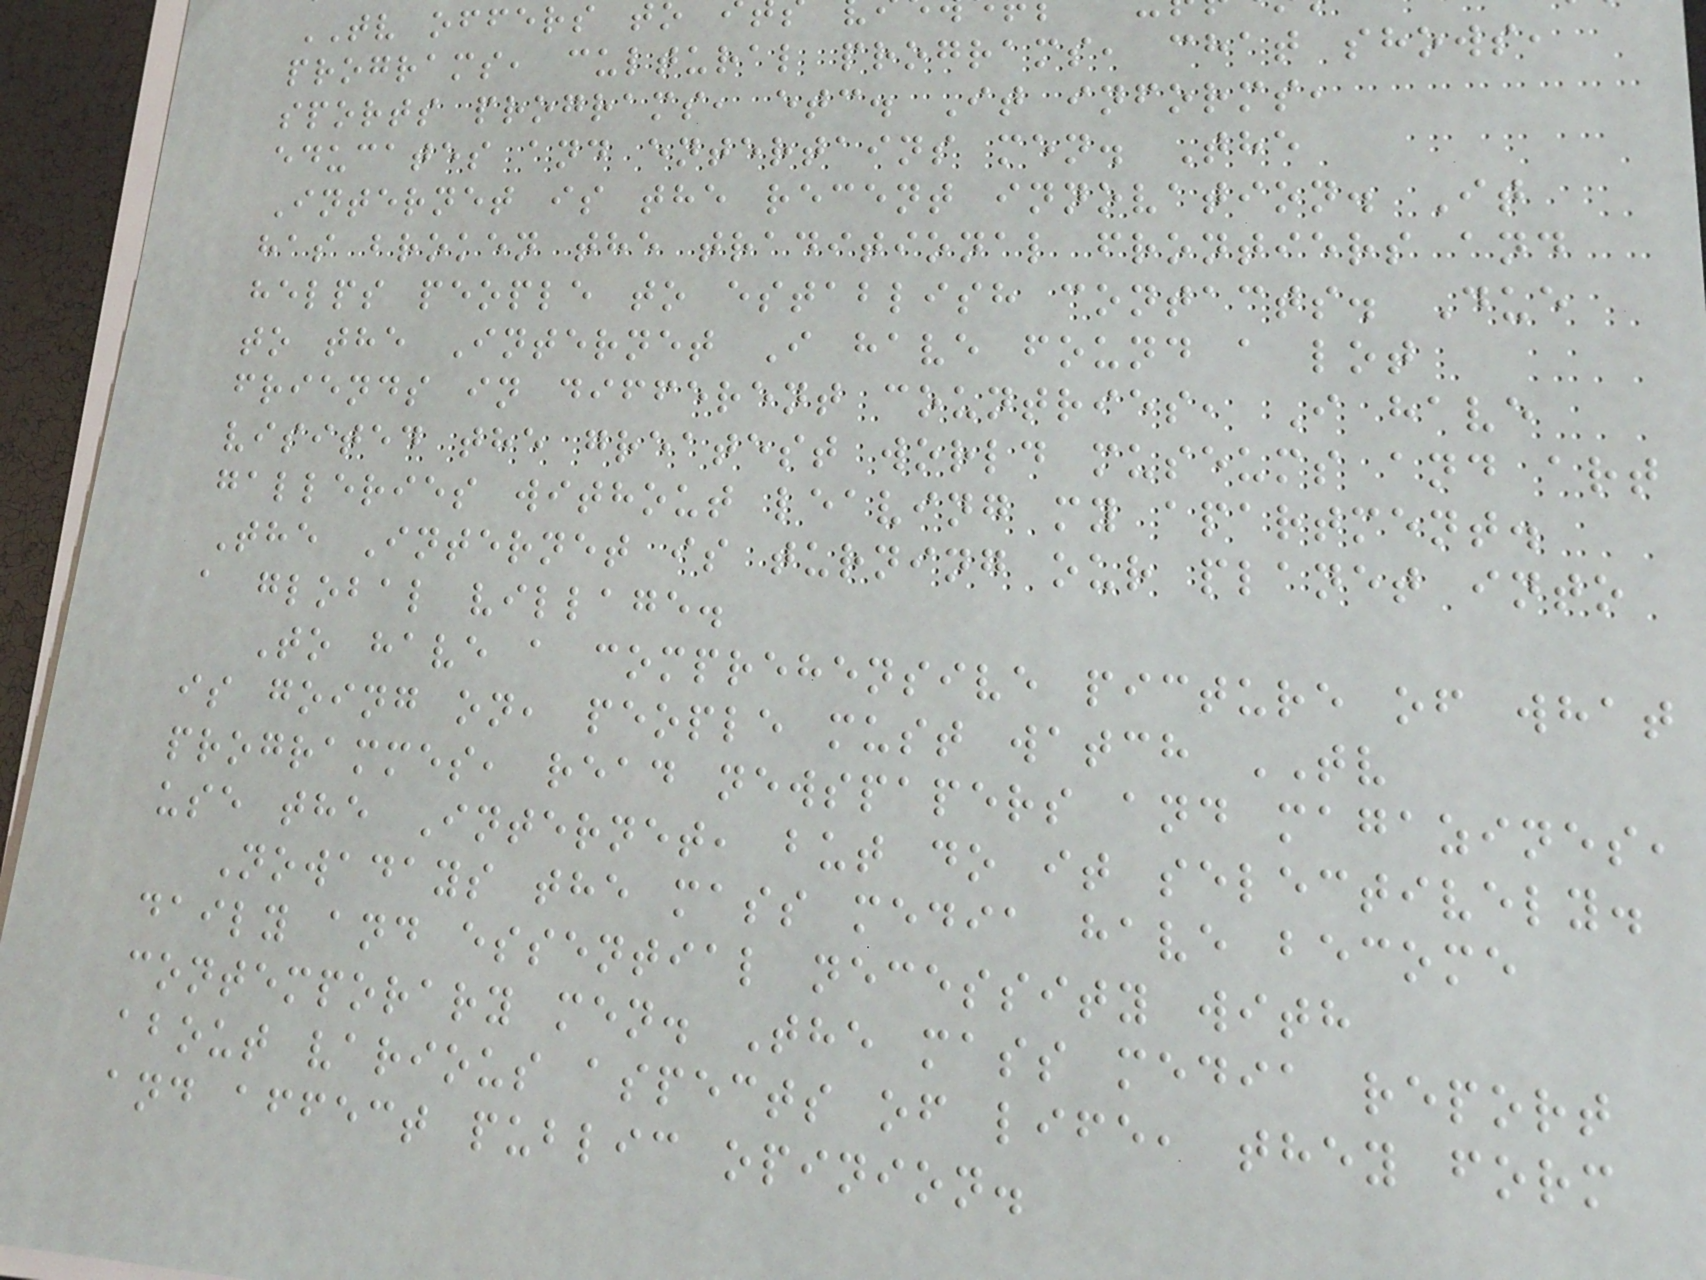TV offers to
programs, cultural programs, chat shows,
sports programs, etc. It informs,
educates and entertains men. The
Internet is the recent innovation. It
has broken the traditional frontiers and
helps people to establish contacts. Due
to the Internet I have found a lot
friends in different countries, I have
visited the greatest world museums and art
galleries without leaving my apartment.
The Internet is turning our planet into
a global village.
To have a comprehensive picture of what
is going on, people must watch TV
programmes, read newspapers and magazines,
use the Internet, but do it selectively.
Nowadays the mass media have become
daily and essential necessity with
contemporary men. The mass media report
about various aspects of life, they form
and affect public opinion.
